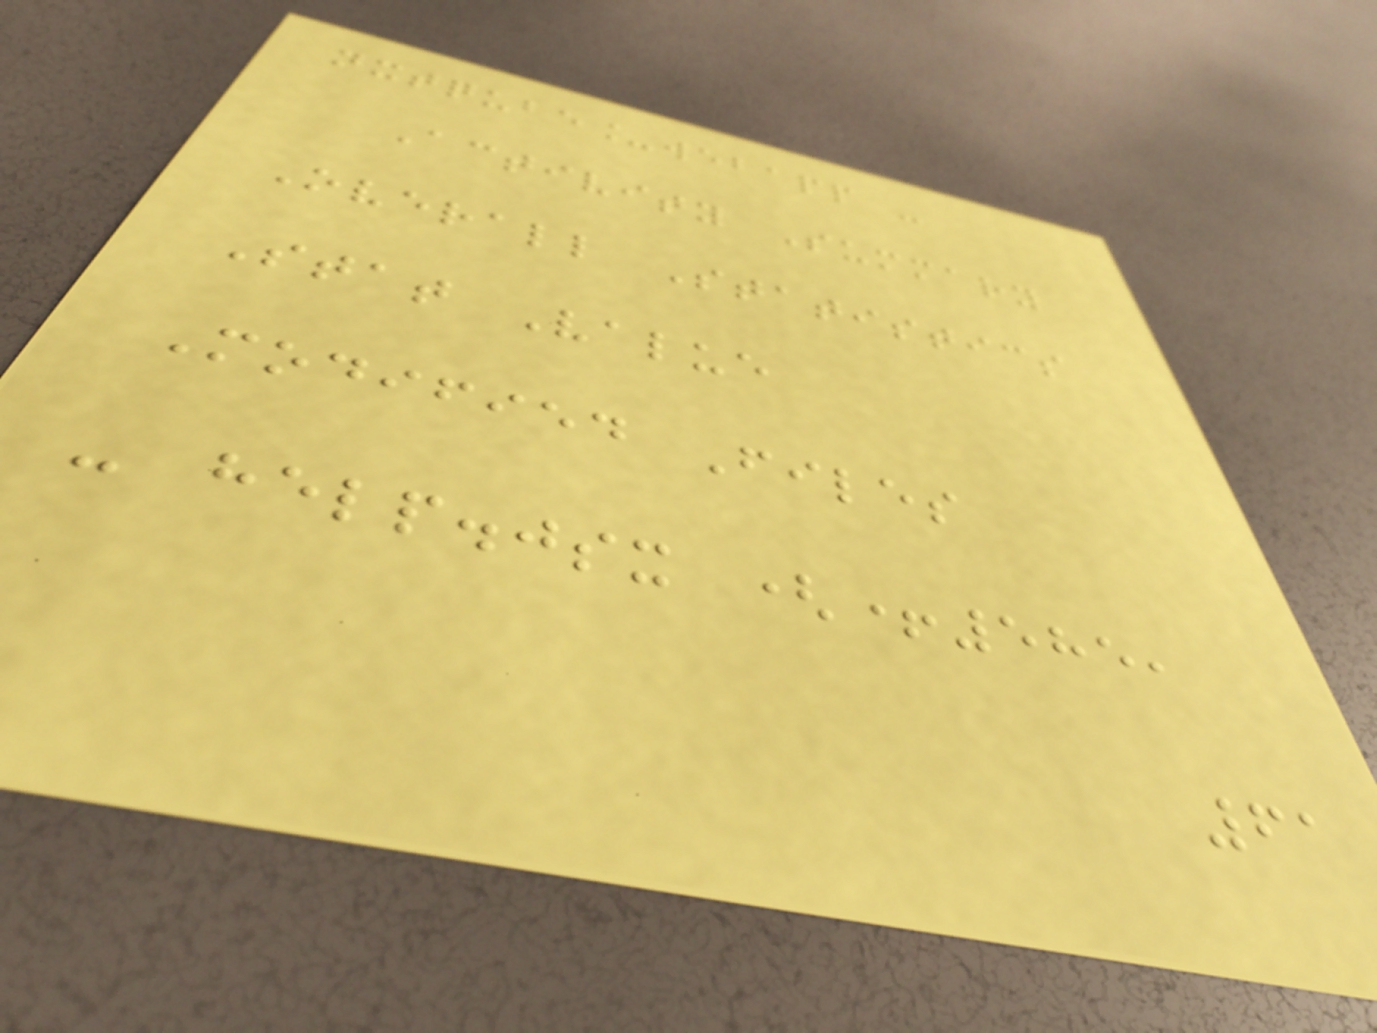nxtqube_webapp -
Activity Summary
Overall Statistics
Stat Value
Modified Files
- help.jsx (+585,
61
